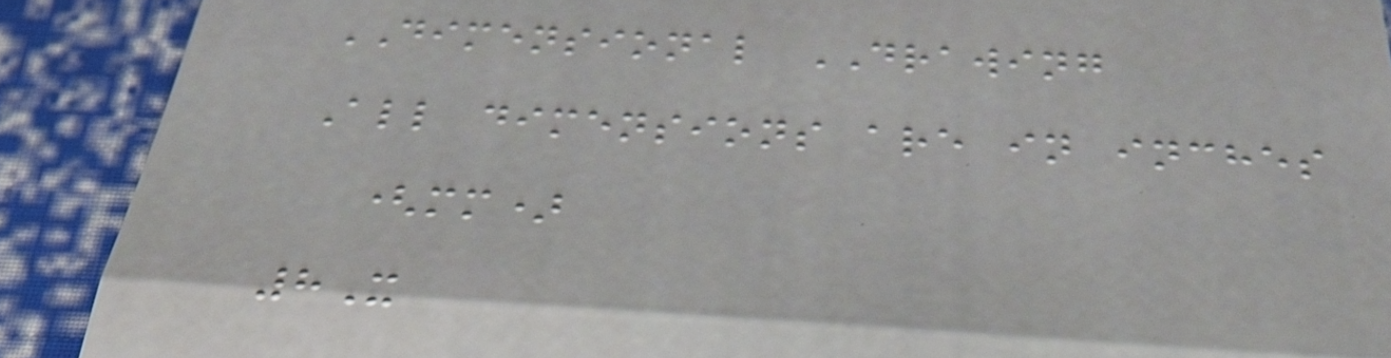DIMENSIONAL DRAWING
All dimensions are in inches
(mm)
8X
